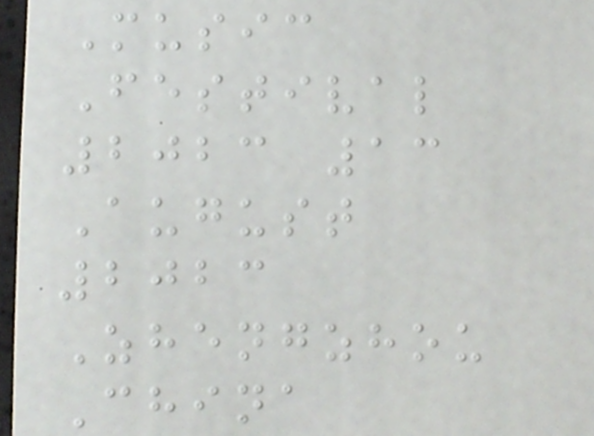Music
Festival
2023 13
August
2023
Zhengzhou
China
